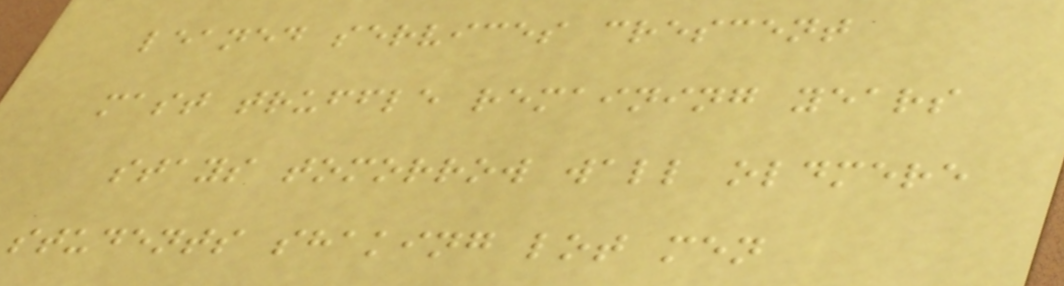leaned services crescent
mast truffle remaining years
stays tomorrow wall oldmere
students shaking lot men
